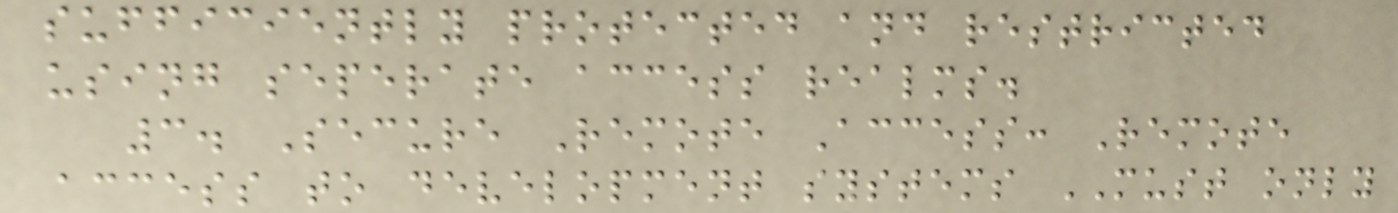sufficiently protected and restricted
using seperate access realms.
3. Secure Remote Access: Remote
access to development systems MUST only
